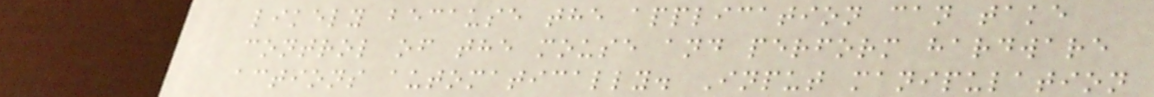likely because the application can take
control of the mouse and perform hardware
actions automatically. Input manipulation
